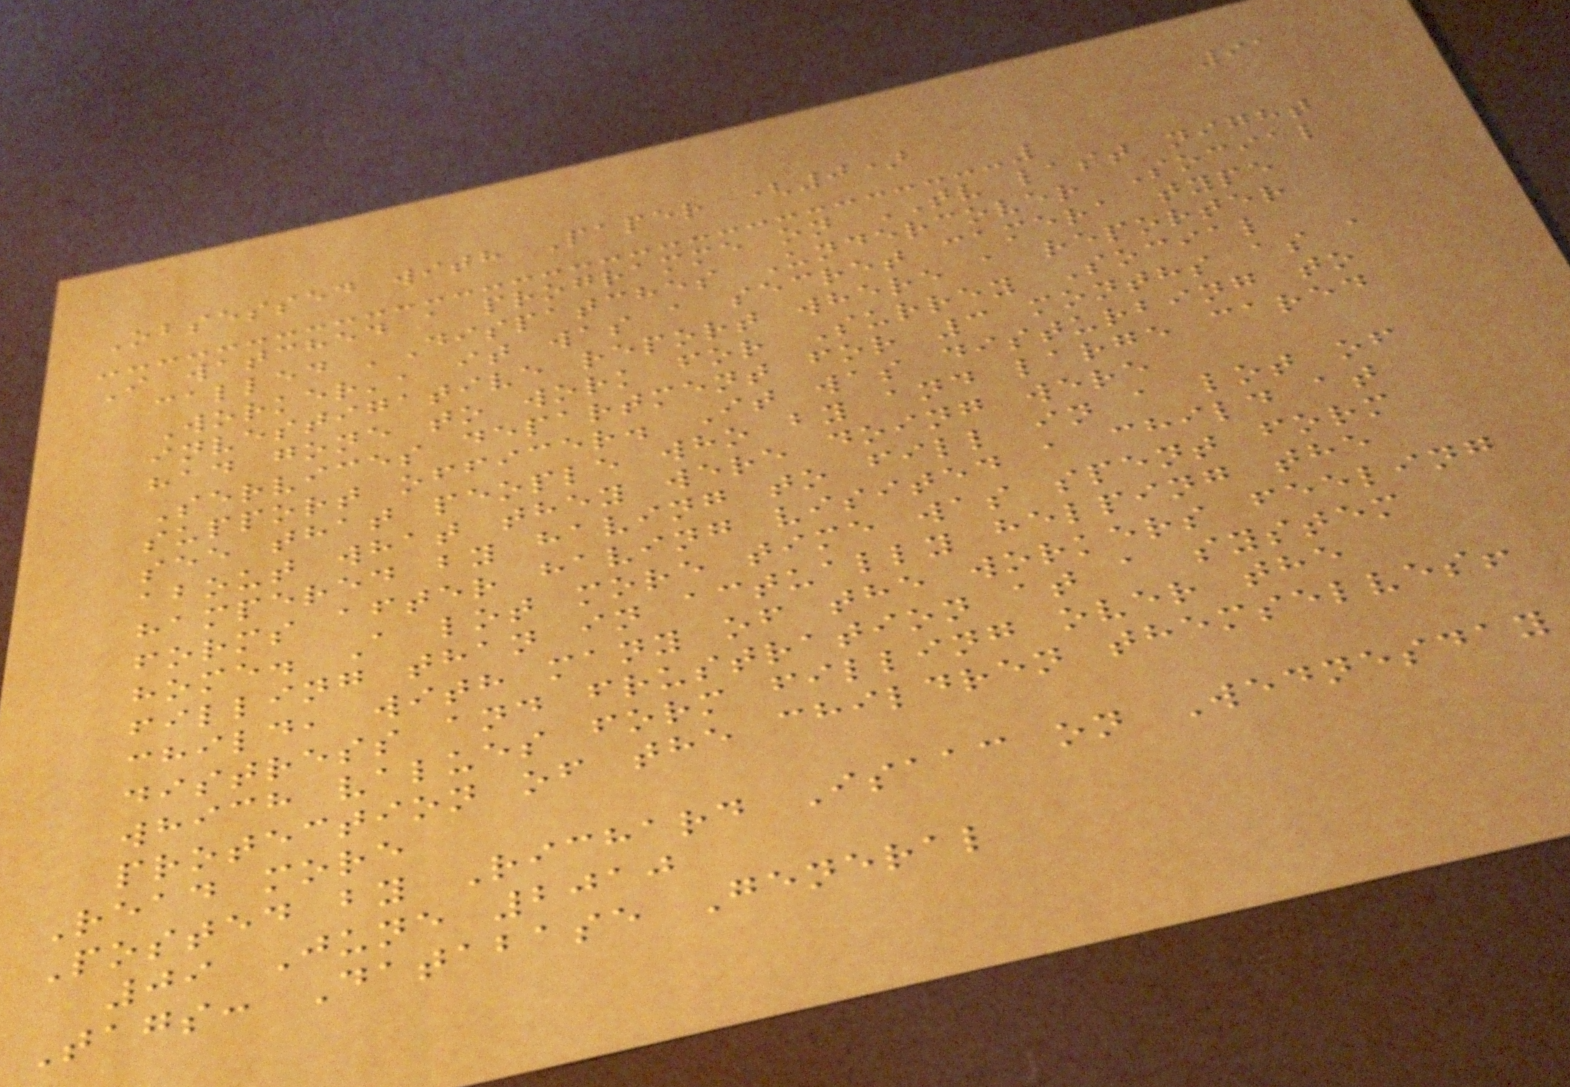91
Obsessed with Paper (0)
I watched a programme on TV last night
called 'Dispatches Undercover Social
Worker', it was a secret camera type
investigative report where a reporter
had gone to work for Surrey Social
Services department for 3 months as a
support officer. It was disturbing to
see that people who by and large cared
about what they were doing were
hampered by having to fill in a lot of
forms after having visited a child at
home. A lot more time was spent form
filling than in actually helping the
child, with many of the workers feeling
distress and frustration at a system
which values form filling over the
protection of the children themselves!
Read more
Posted by Richard Isaac on Wednesday
09 June 2010
Tags: Database General
